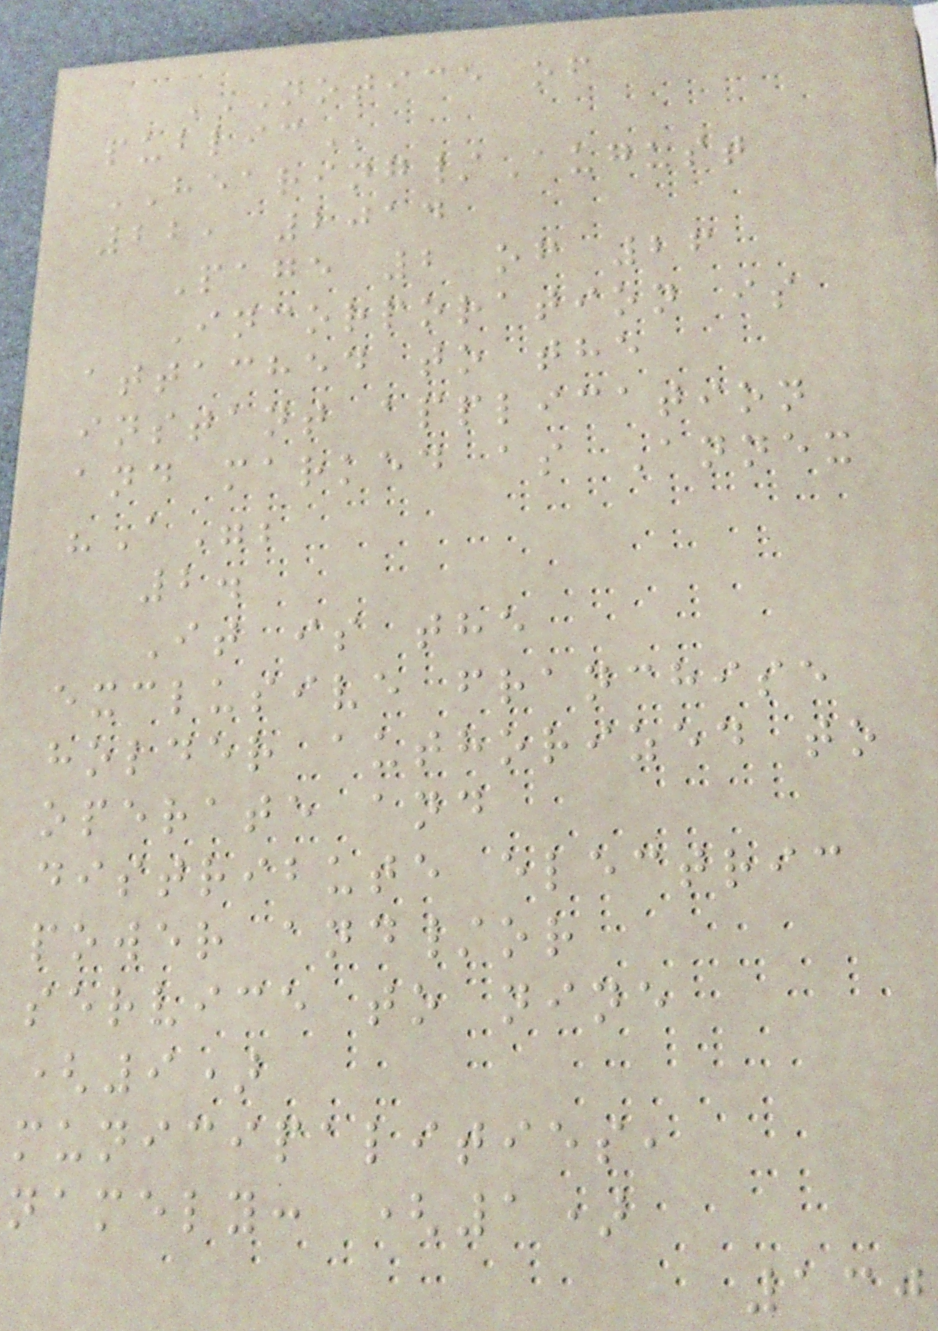NOTICE OF
PUBLIC
HEARING/August
22, 2014
Page 2 of 26
Incorporation is
attached to the
instant application
and marked as Annex
"A";
2.
It is the
exclusive franchise
holder authorized to
operate and
distribute electric
power and/or
service to nine
(9)
municipalities,
namely: (1)
130
